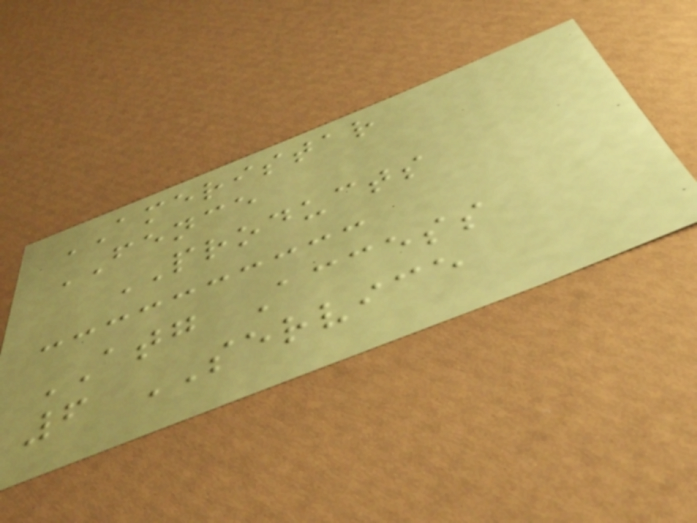AMERISTAR
FENCE
PRODUCTS
ATG Access
6 SERVICE
